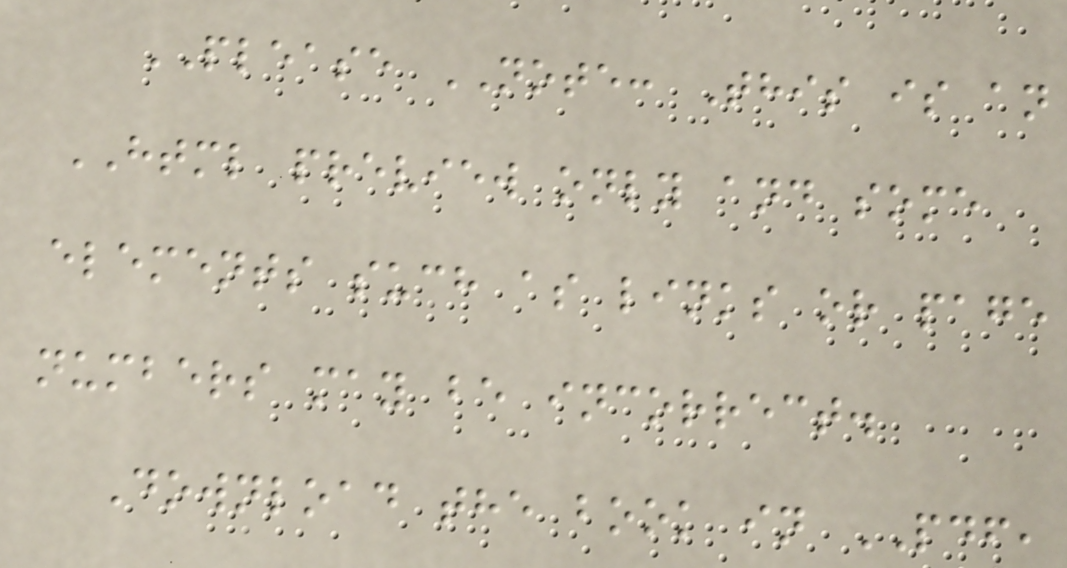PLEASE NOTE: This is an
HTML preview only and some
elements such as links or page
numbers may be incorrect.
Download the book in PDF,
